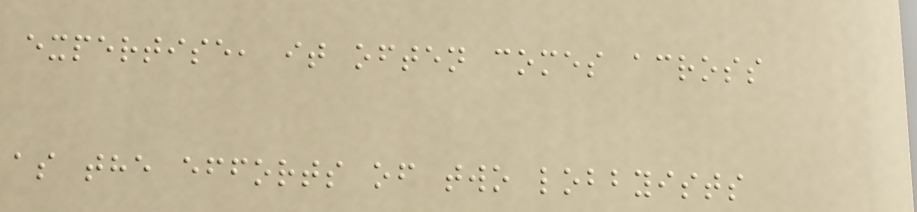expertise, it often comes across
as the efforts of two lobbyists
